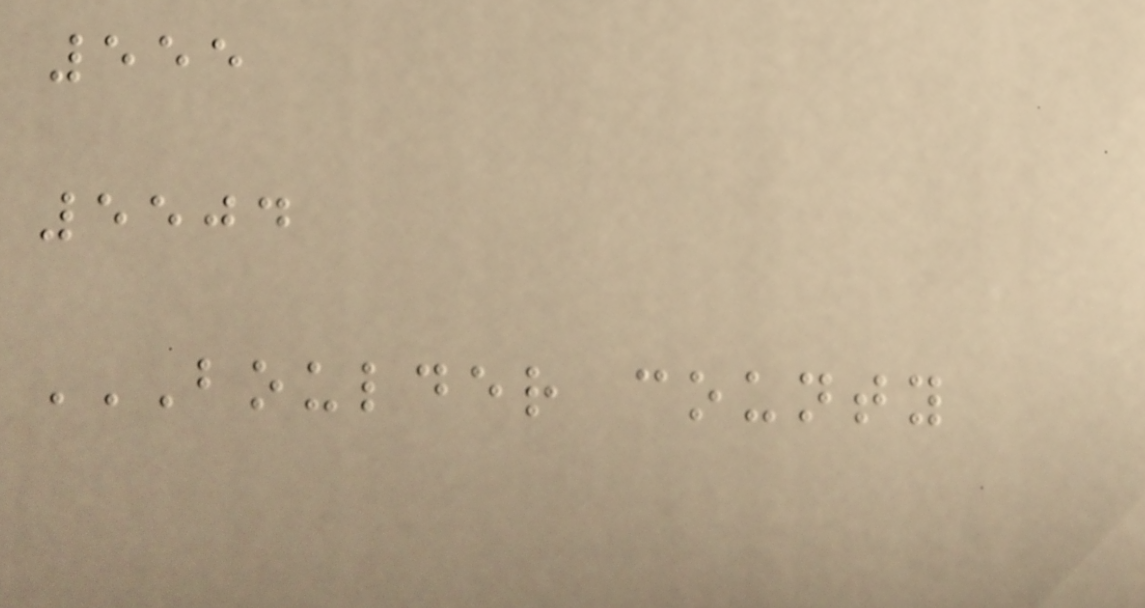555
5504
BOULDER COUNTY
